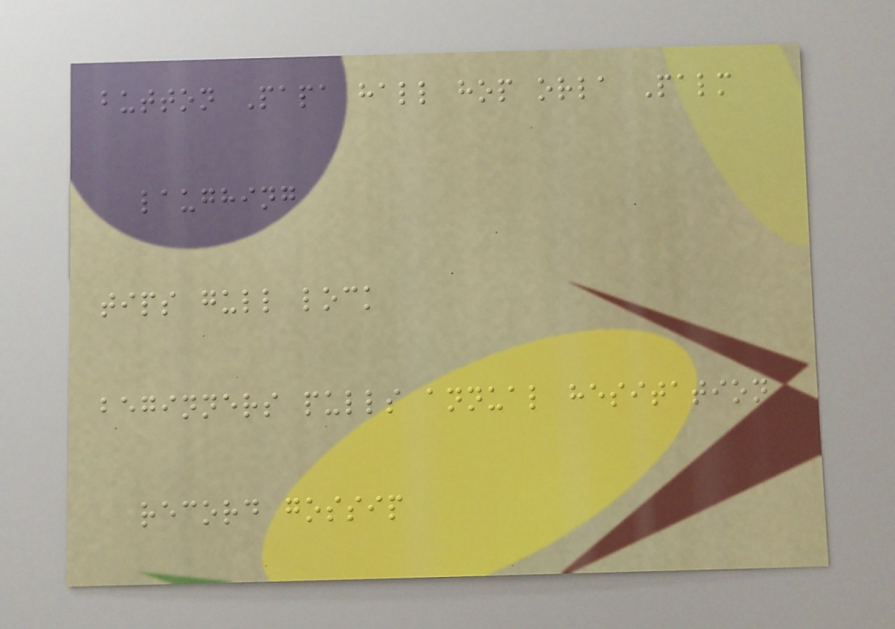button Papa hall hop orla Palm
laughing
tips gull lock
beginners pulls annual hesitation
record gossip
